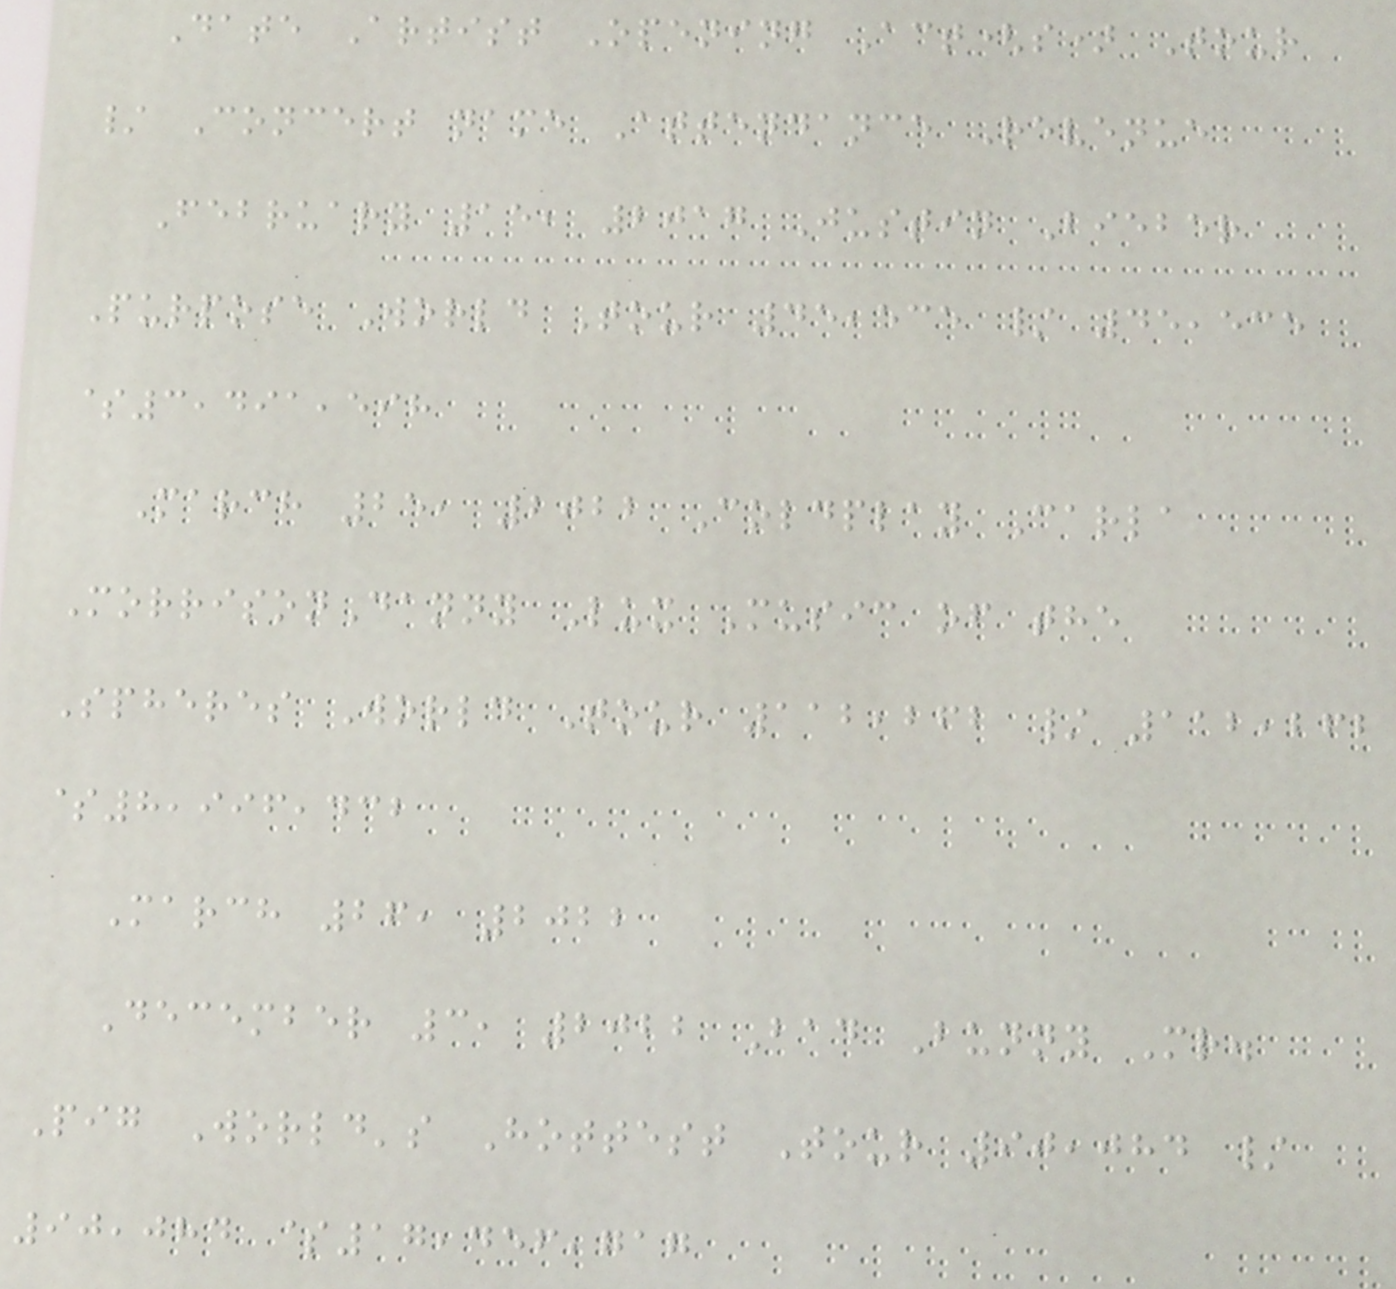Date Artist Opening Act(s) Tour
/ Concert name Attendance Revenue
February 15, 2017 Justin Bieber
Purpose World Tour 45,535 / 45,535
$3,491,598
March 25, 2022 Coldplay Carla
MorrisonDanny Lux Music of the
Spheres World Tour 112,262 / 112,262
$8,996,432
March 26, 2022
December 3, 2022 Bad Bunny Mr.
Pig World's Hottest Tour 90,084 /
90,084 $17,456,717
